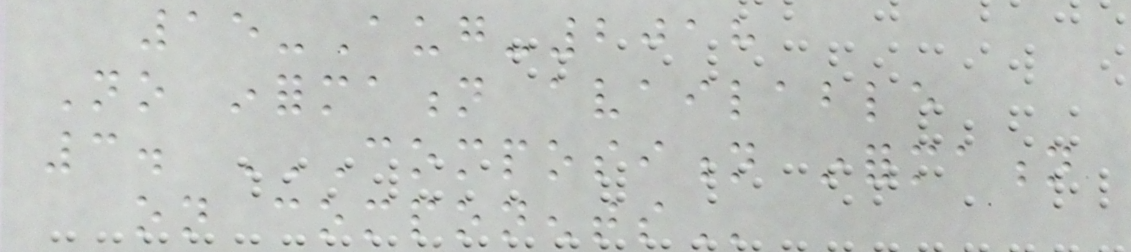15-Aug-2018
No information available
3. COMPOSITION INFORMATION
ON COMPONENTS
